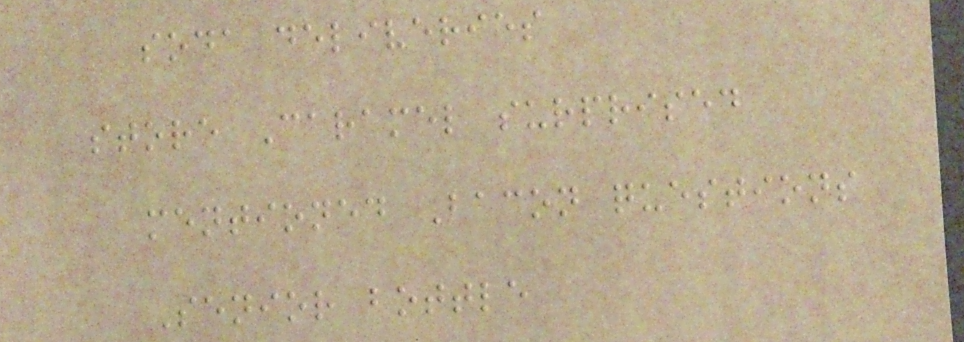soda deliveries
store Caramel surprised
mentioned Bacon questions
Senior bottle
